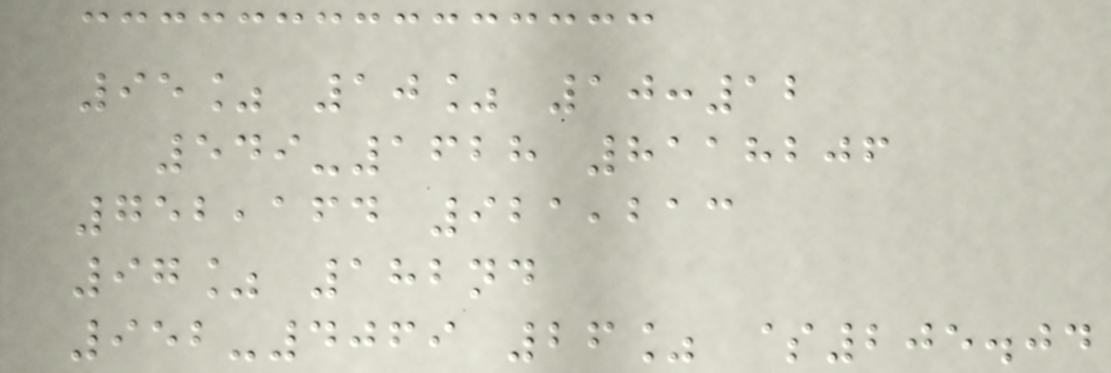95% 10% 10:12
549-1628 8118206
752,164 921,213
97% 182nd
952-4069 26% $205.04
